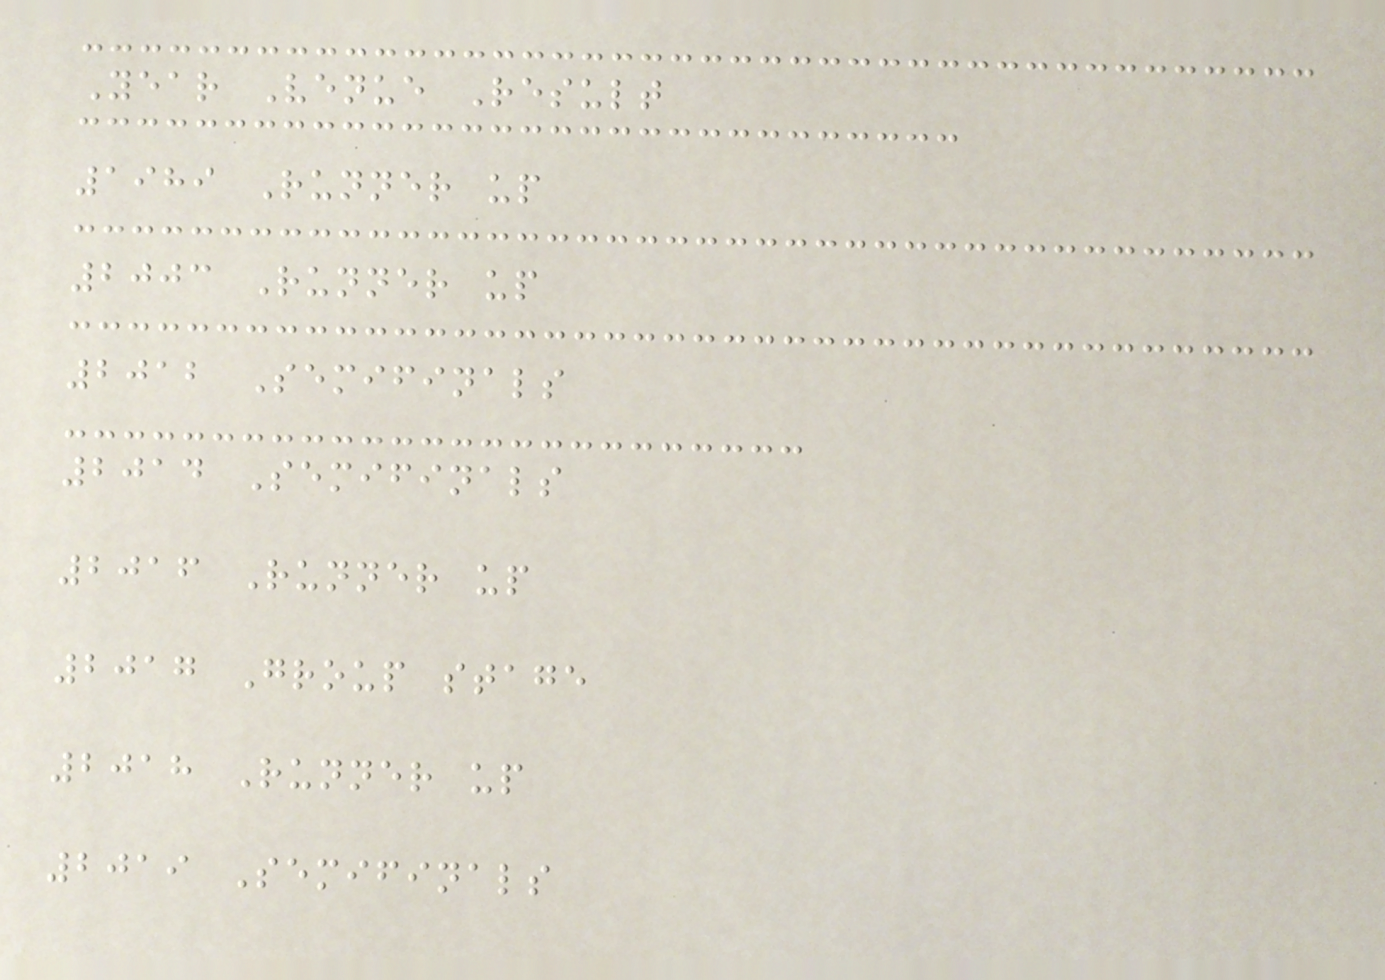Year Venue Result
1989 Runner up
2003 Runner up
2012 Semifinals
2014 Semifinals
2016 Runner up
2017 Group stage
2018 Runner up
2019 Semifinals
